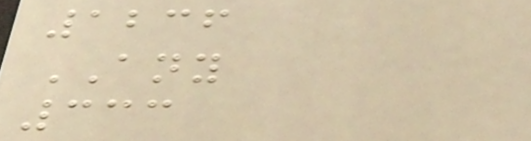1236
ANY
333
